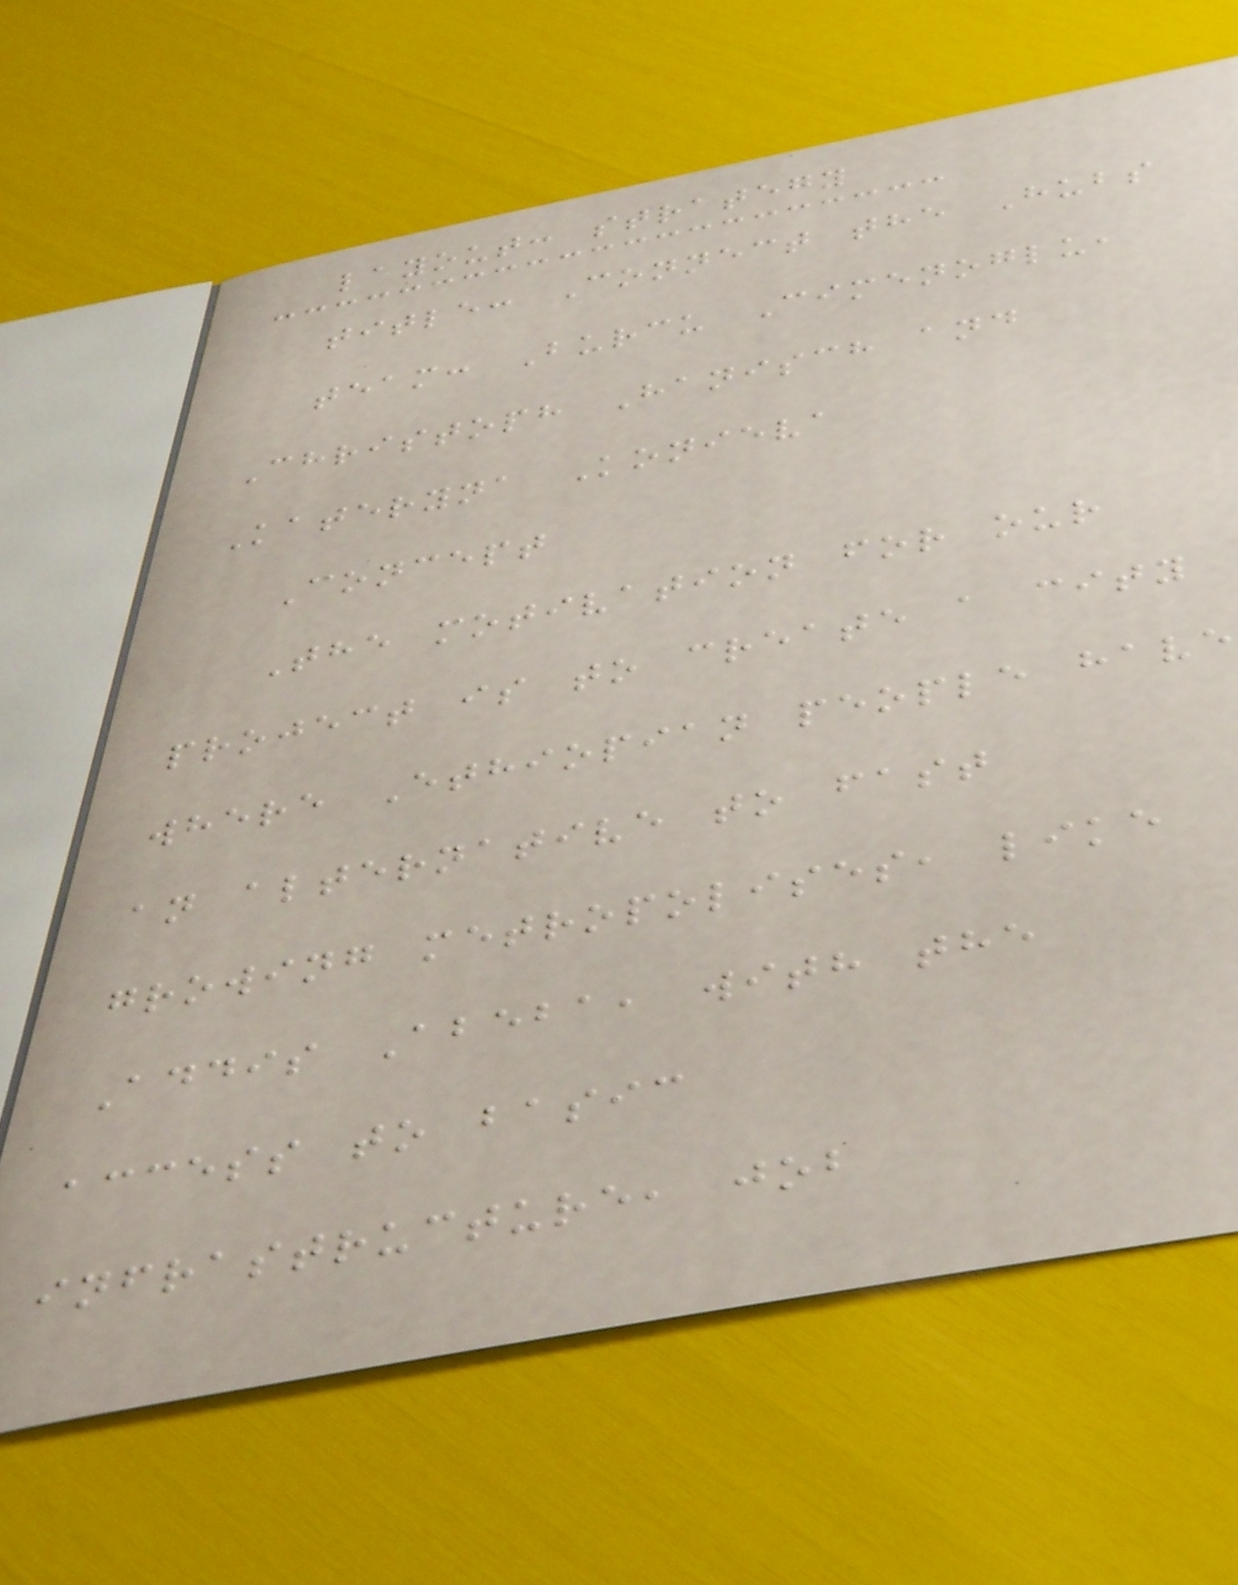layout: strategy
title: Connect the Hubs
team: Burcu Cimenoglu,
Christoph Hanisch and
Kateryna Konieva
Concept
The motivation for our
project is to create a city
where Ethiopian people have
an alternative to fast
growing metropolises, like
Addis Abeba, with the
access to basic
infrastructure, job
